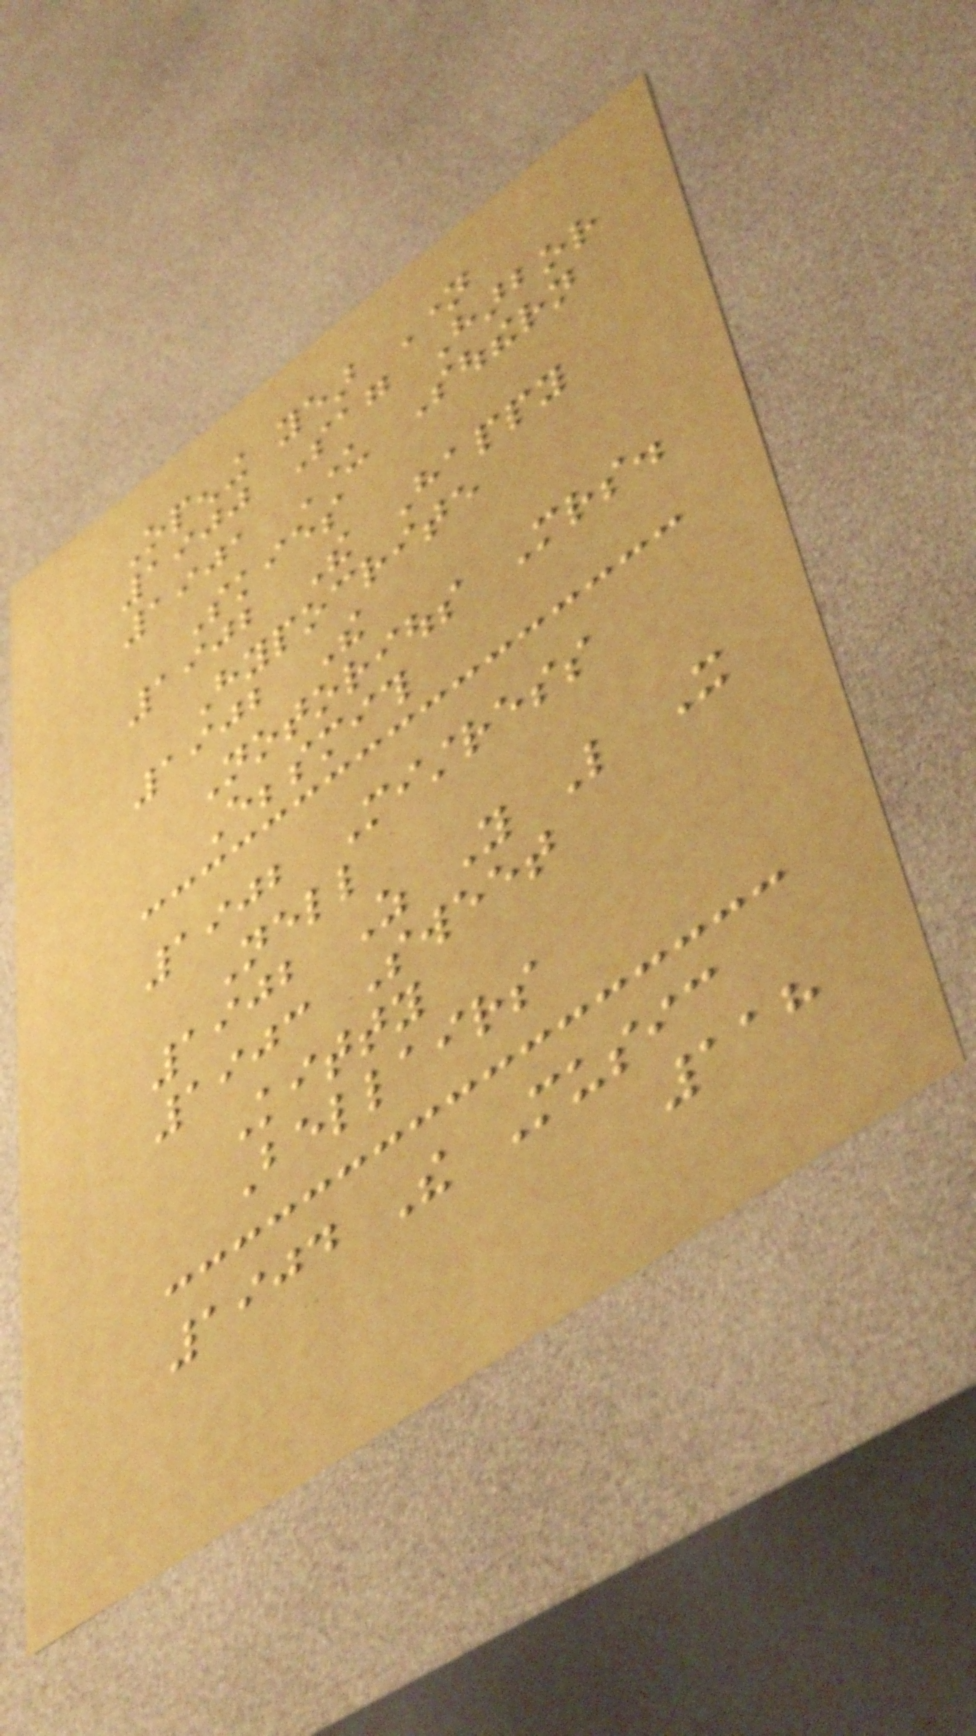Opening year Name
1900 Sag Harbor
1901 Under Southern
Skies
1902 The Happy
Hypocrite
1902 The
Notorious Mrs.
Ebbsmith
1902 Mistress
Nell
1902 As You Like It
1903 Sweet
Kitty
Bellairs
1904 The Music
118
